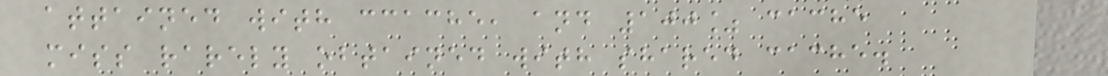attained with ccache, and 100% cache
miss rarely obtained with shared cache.
